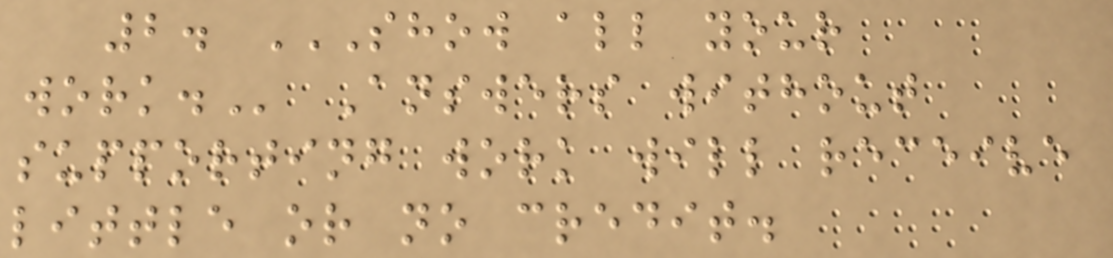2. SHOW ALL YOUR
WORK. Answers without
supporting work will receive
little or no credit.
